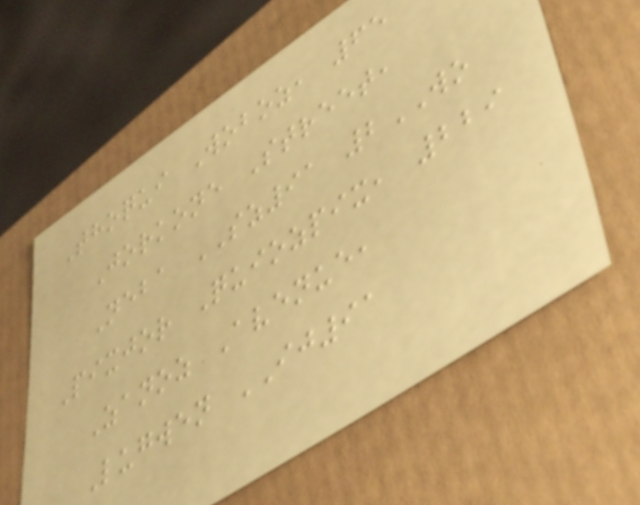Thoqui Woboz, 65
Jorkone Street,
Neba SZ91 2WO
Pixjor Quiozpix, 229
Zanoz Avenue,
Lugwen IJ91
